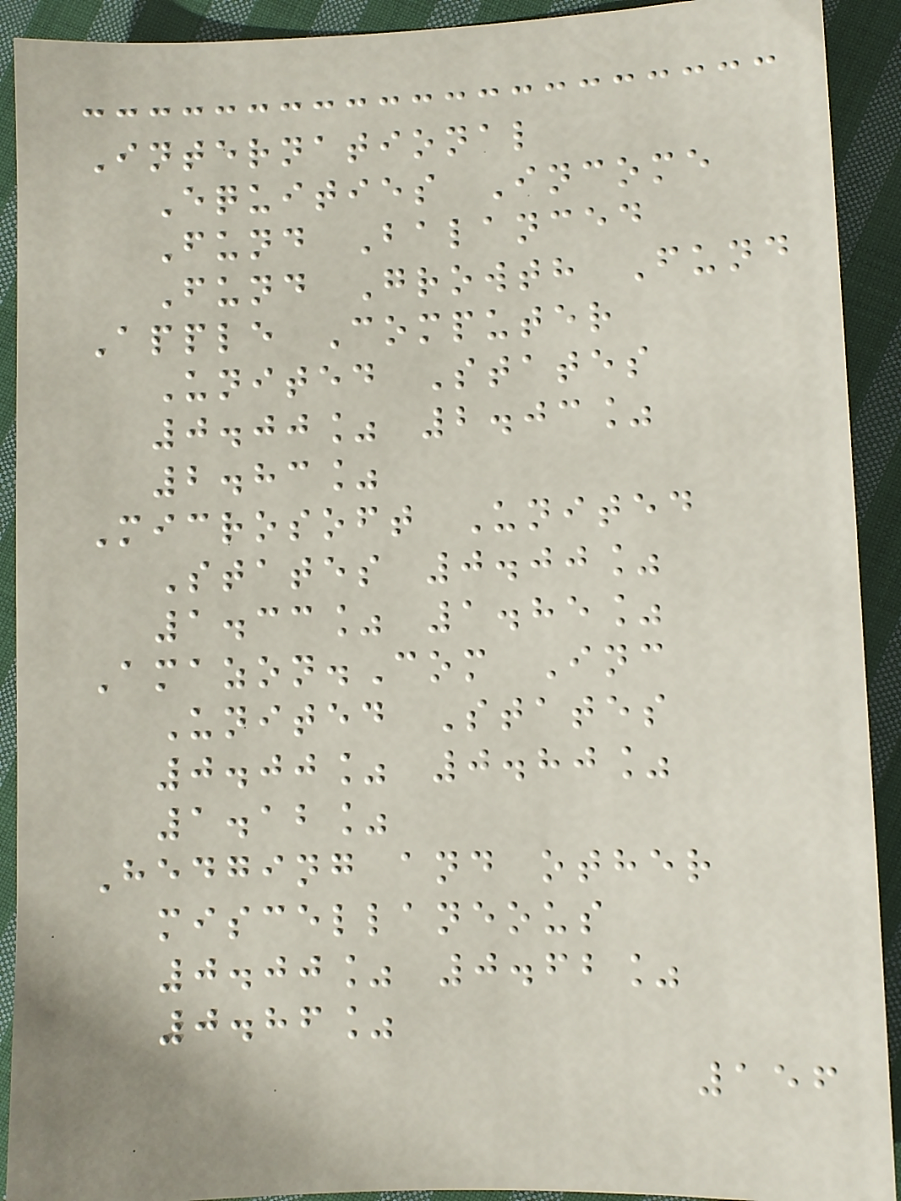International
Equities Income
Fund Balanced
Fund Growth Fund
Apple Computer
United States
0.00% 2.03%
2.83%
Microsoft United
States 0.00%
1.33% 1.85%
Amazon.Com Inc
United States
0.00% 0.80%
1.12%
Hedging and other
miscellaneous
0.00% 0.62%
0.86%
156
